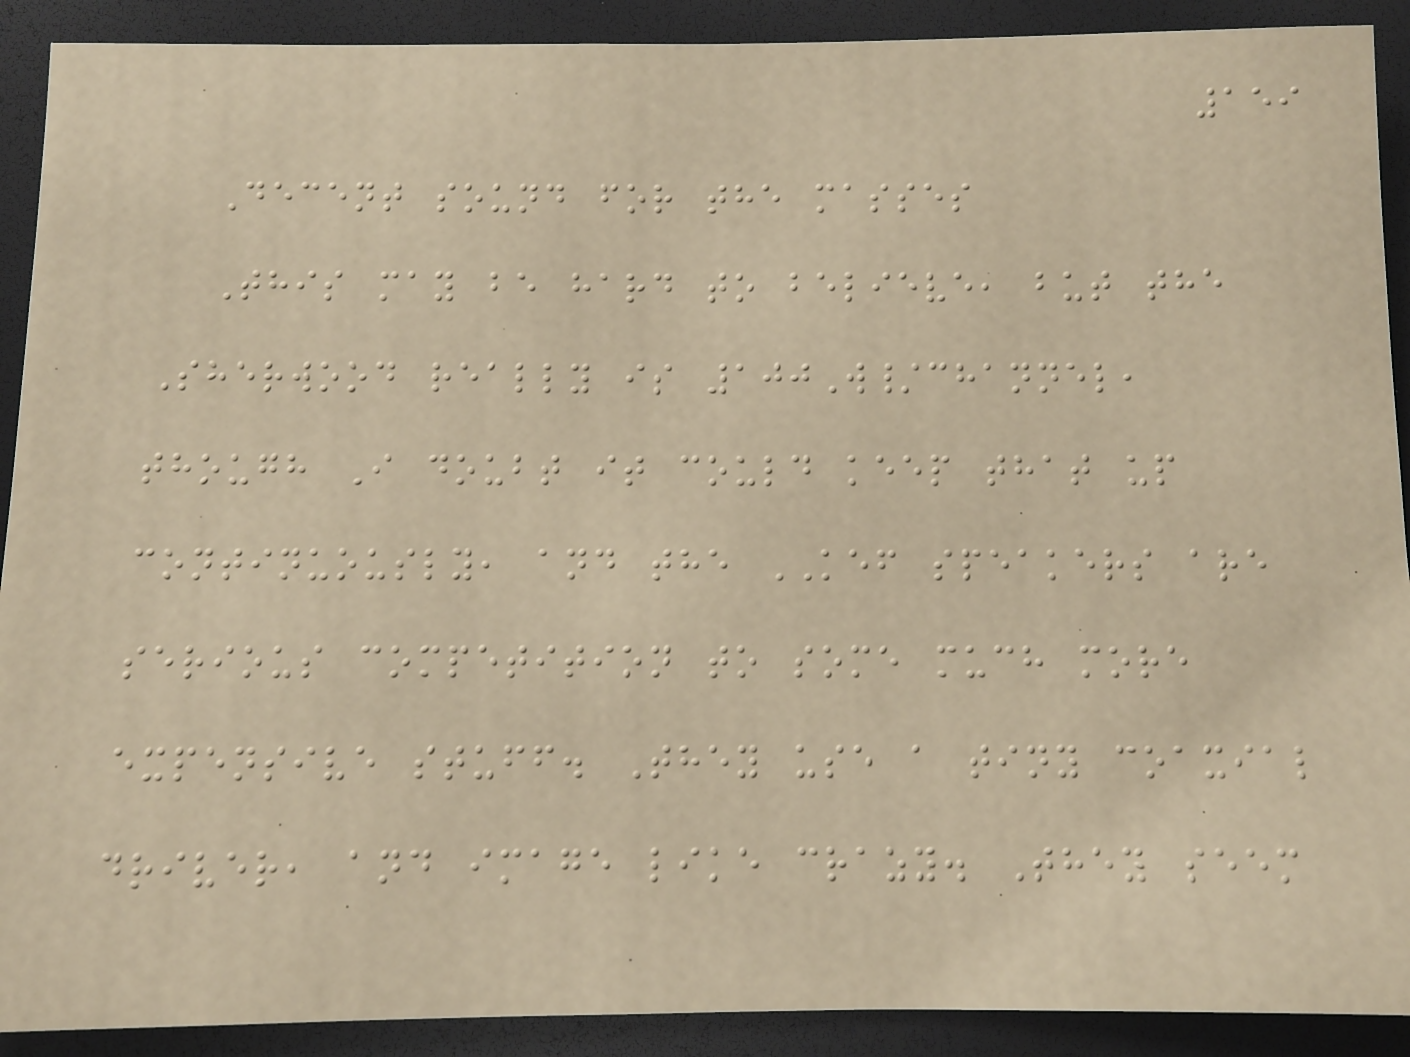159
Decent sound for the masses
This may be hard to believe, but the
Sherwood really is 100W/channel,
though I doubt it could keep that up
continuously, and the KEF speakers are
serious competition to some much more
expensive stuff. They use a tiny coaxial
driver, and image like crazy. They seem
